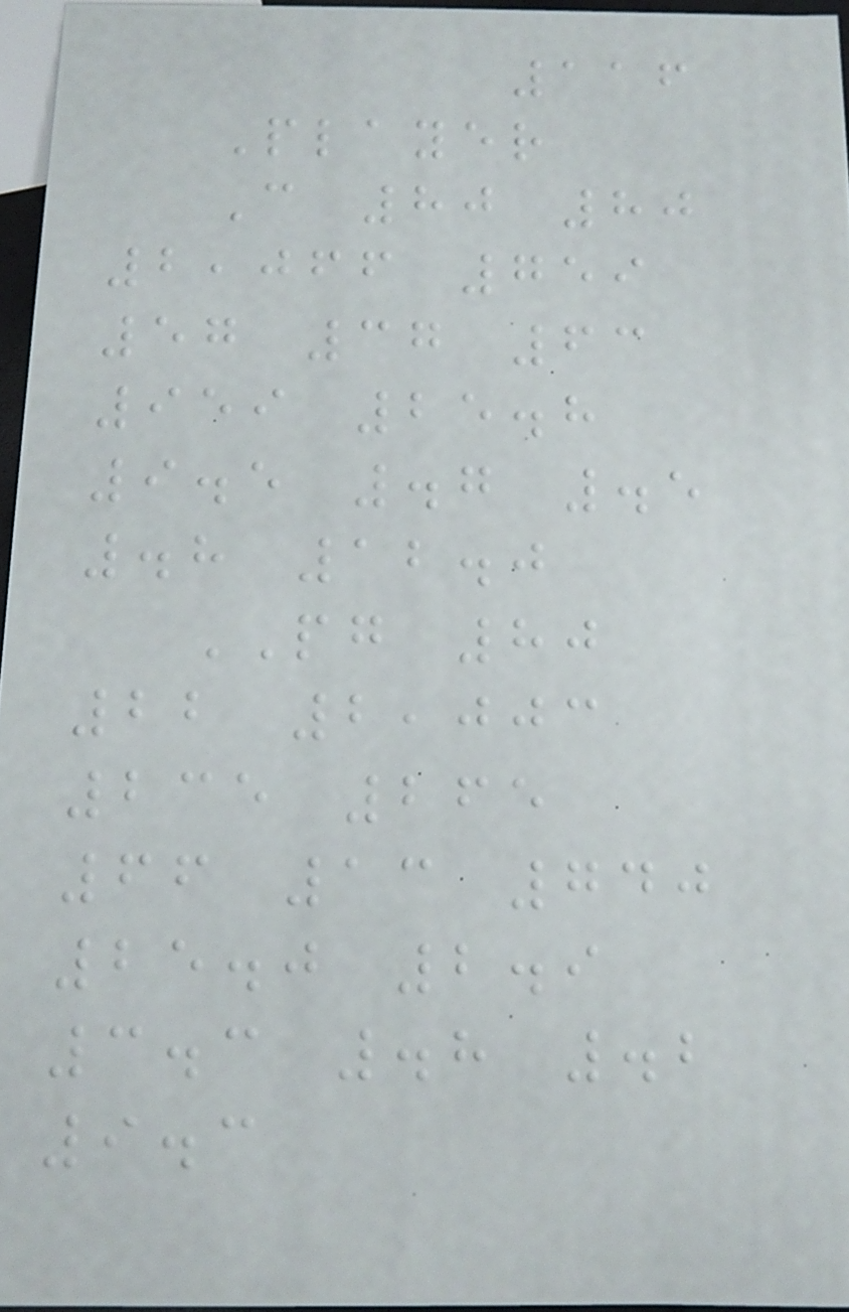116
Player
C 80 80
2,066 759
57 37 63
959 25.8
9.5 .7 .5
.8 12.0
PG 80
22 2,003
235 265
66 13 740
25.0 2.9
3.3 .8 .2
9.3
